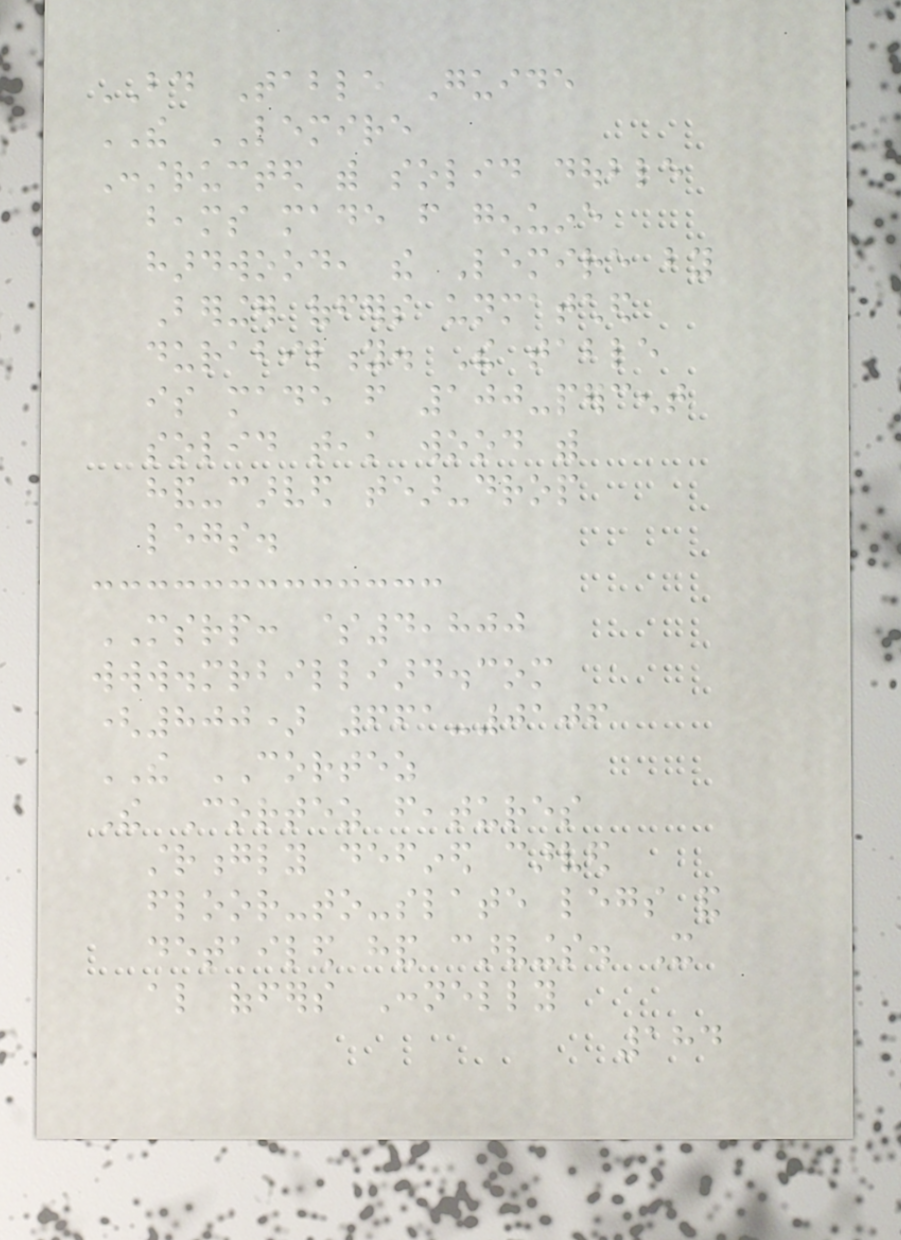BD Table Guide
THE LEMIRE
Constructed with solid double
beams made from genuine
hardwood, the Lemire by
Beringer offers unmatched
durability. The table
is made from 100-percent
solid teak wood with
hand-carved tear-drop
legs.
MSRP: $4,800
www.mrbilliard.com
(800) 661-0106
THE CORTEZ
The Cortez features
strongly defined carved
floor-to-slate legs and
detailed hand carvings. It
also offers Connelly
184
